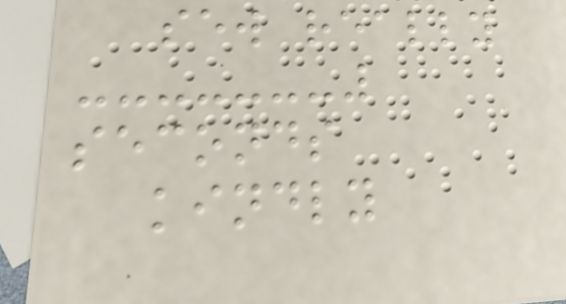sew really
seconds
kindly
